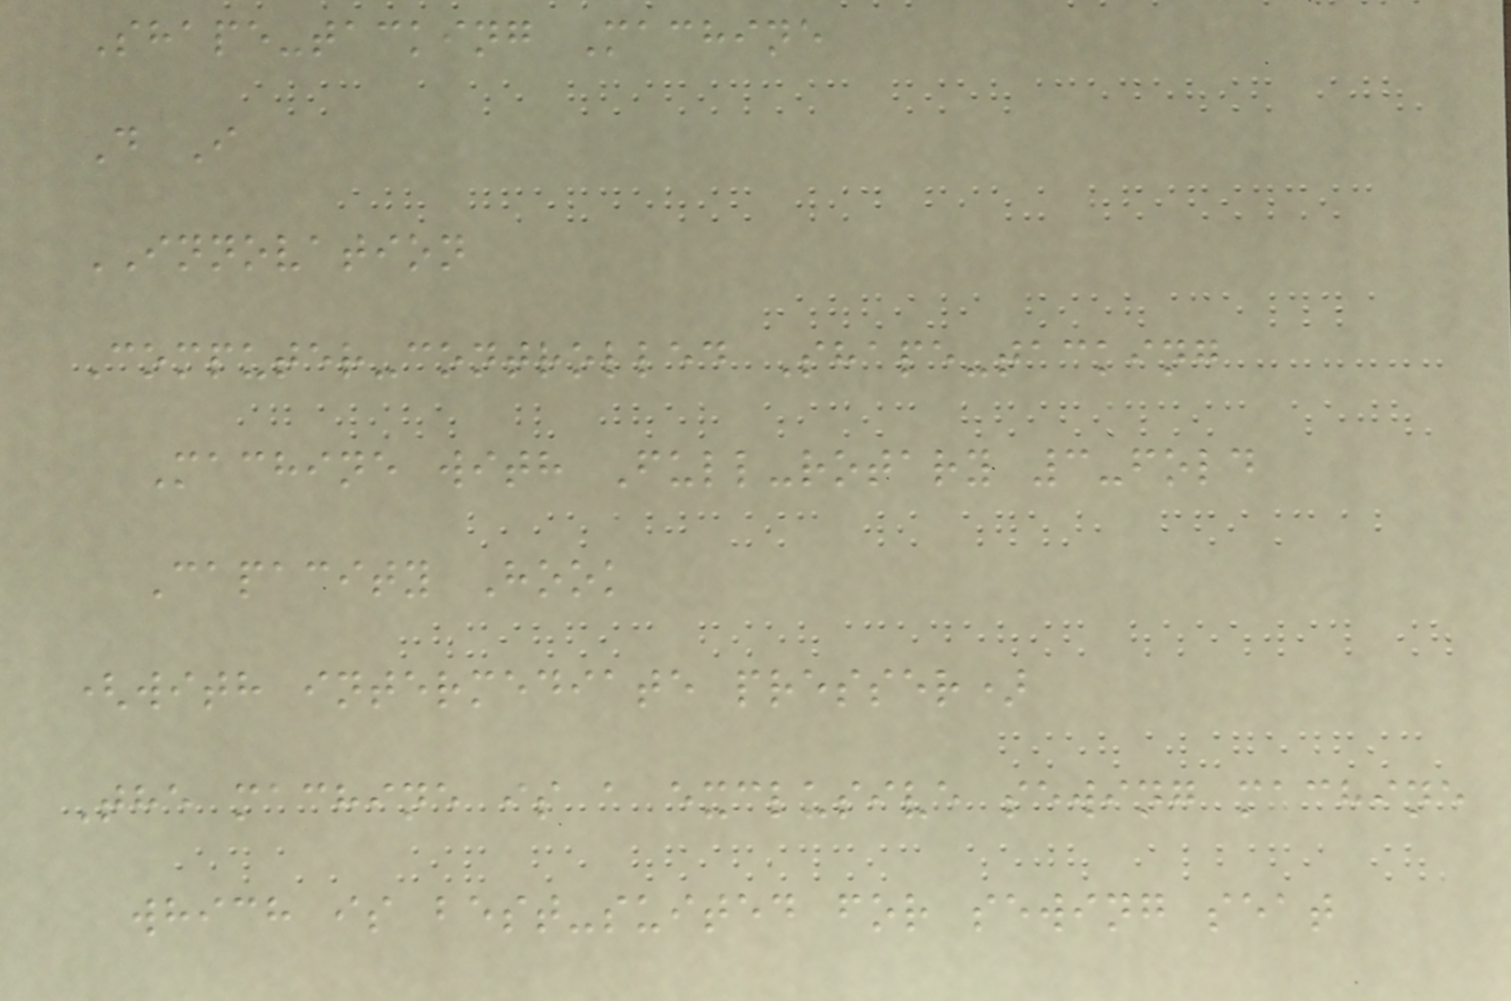Shape-tacking Machine
D I
INNOVATION
Computer-controlled Shape-tacking
Machine with Full-rotary 3-fold
Capacity Hook
(with intermediate presser)
The machine is a exclusive sewing machine
which is best-suited for sewing seat
